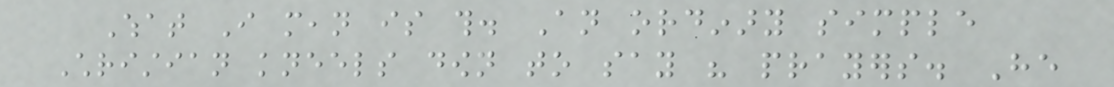What I mean is this. An ordinary simple
Christian kneels down to say his prayers. He
